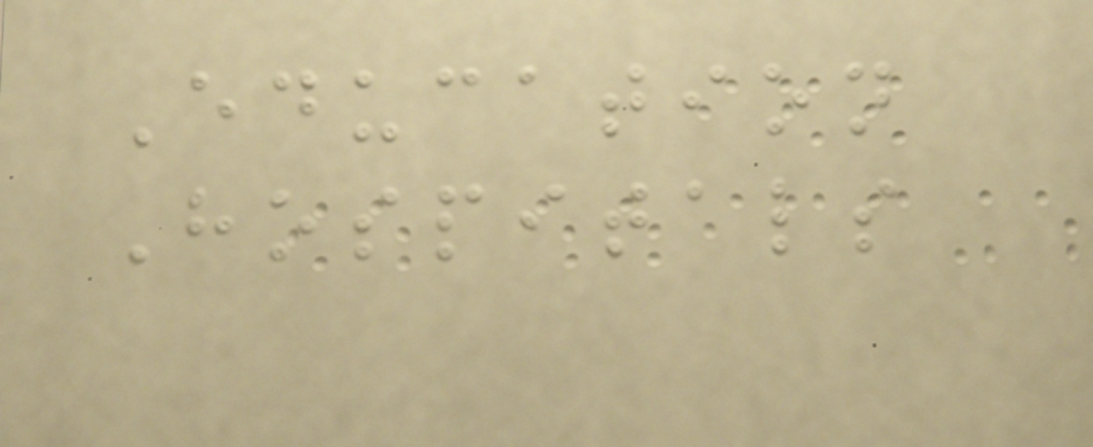Education
Hospitals
